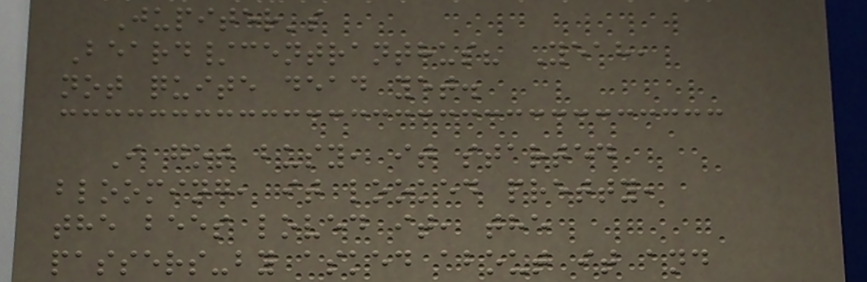Jupiter's
Beard/centranthus? Yeah,
not quite dead yet.
I got busy, it started
blooming, it looked pretty,
the bees loved it, the
passers-by asked about it and
